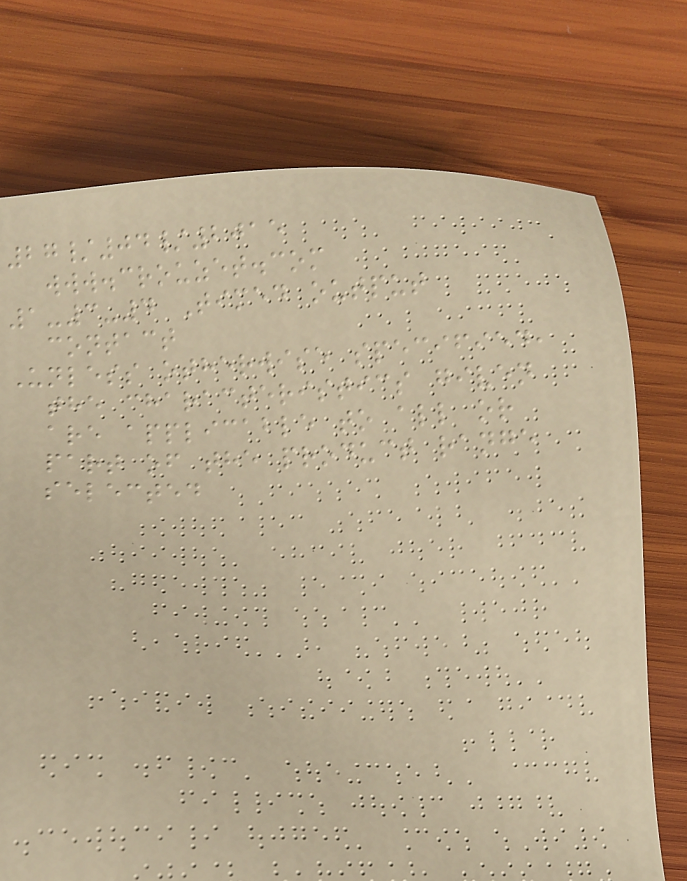27/04/2015
www.crouzet.com
1-3-4 Timed output
contact
Unless otherwise specified,
the characteristics given
are applicable to all or
part of the product range
selected
